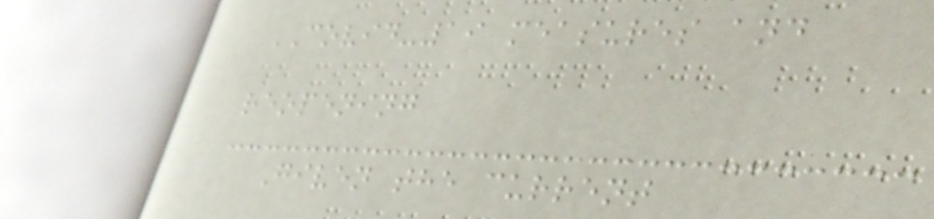COVID-19 measures and
reopening
Given the current
